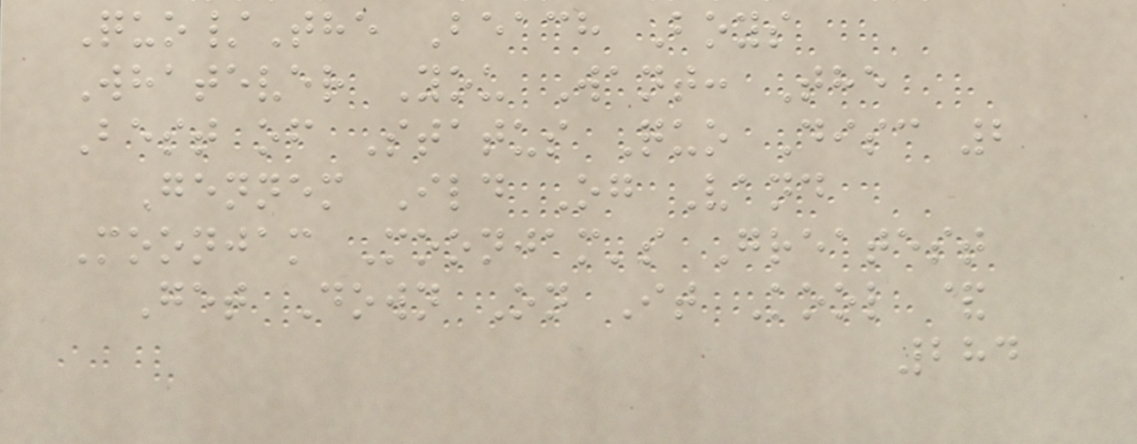Quo/The Beach Boys
Whatever You Want: The
Best of Status Quo Disc 2
Gennem Ild Og Vand
Moonjam Moonjam's Greatest
Get Down On It Kool &
284
